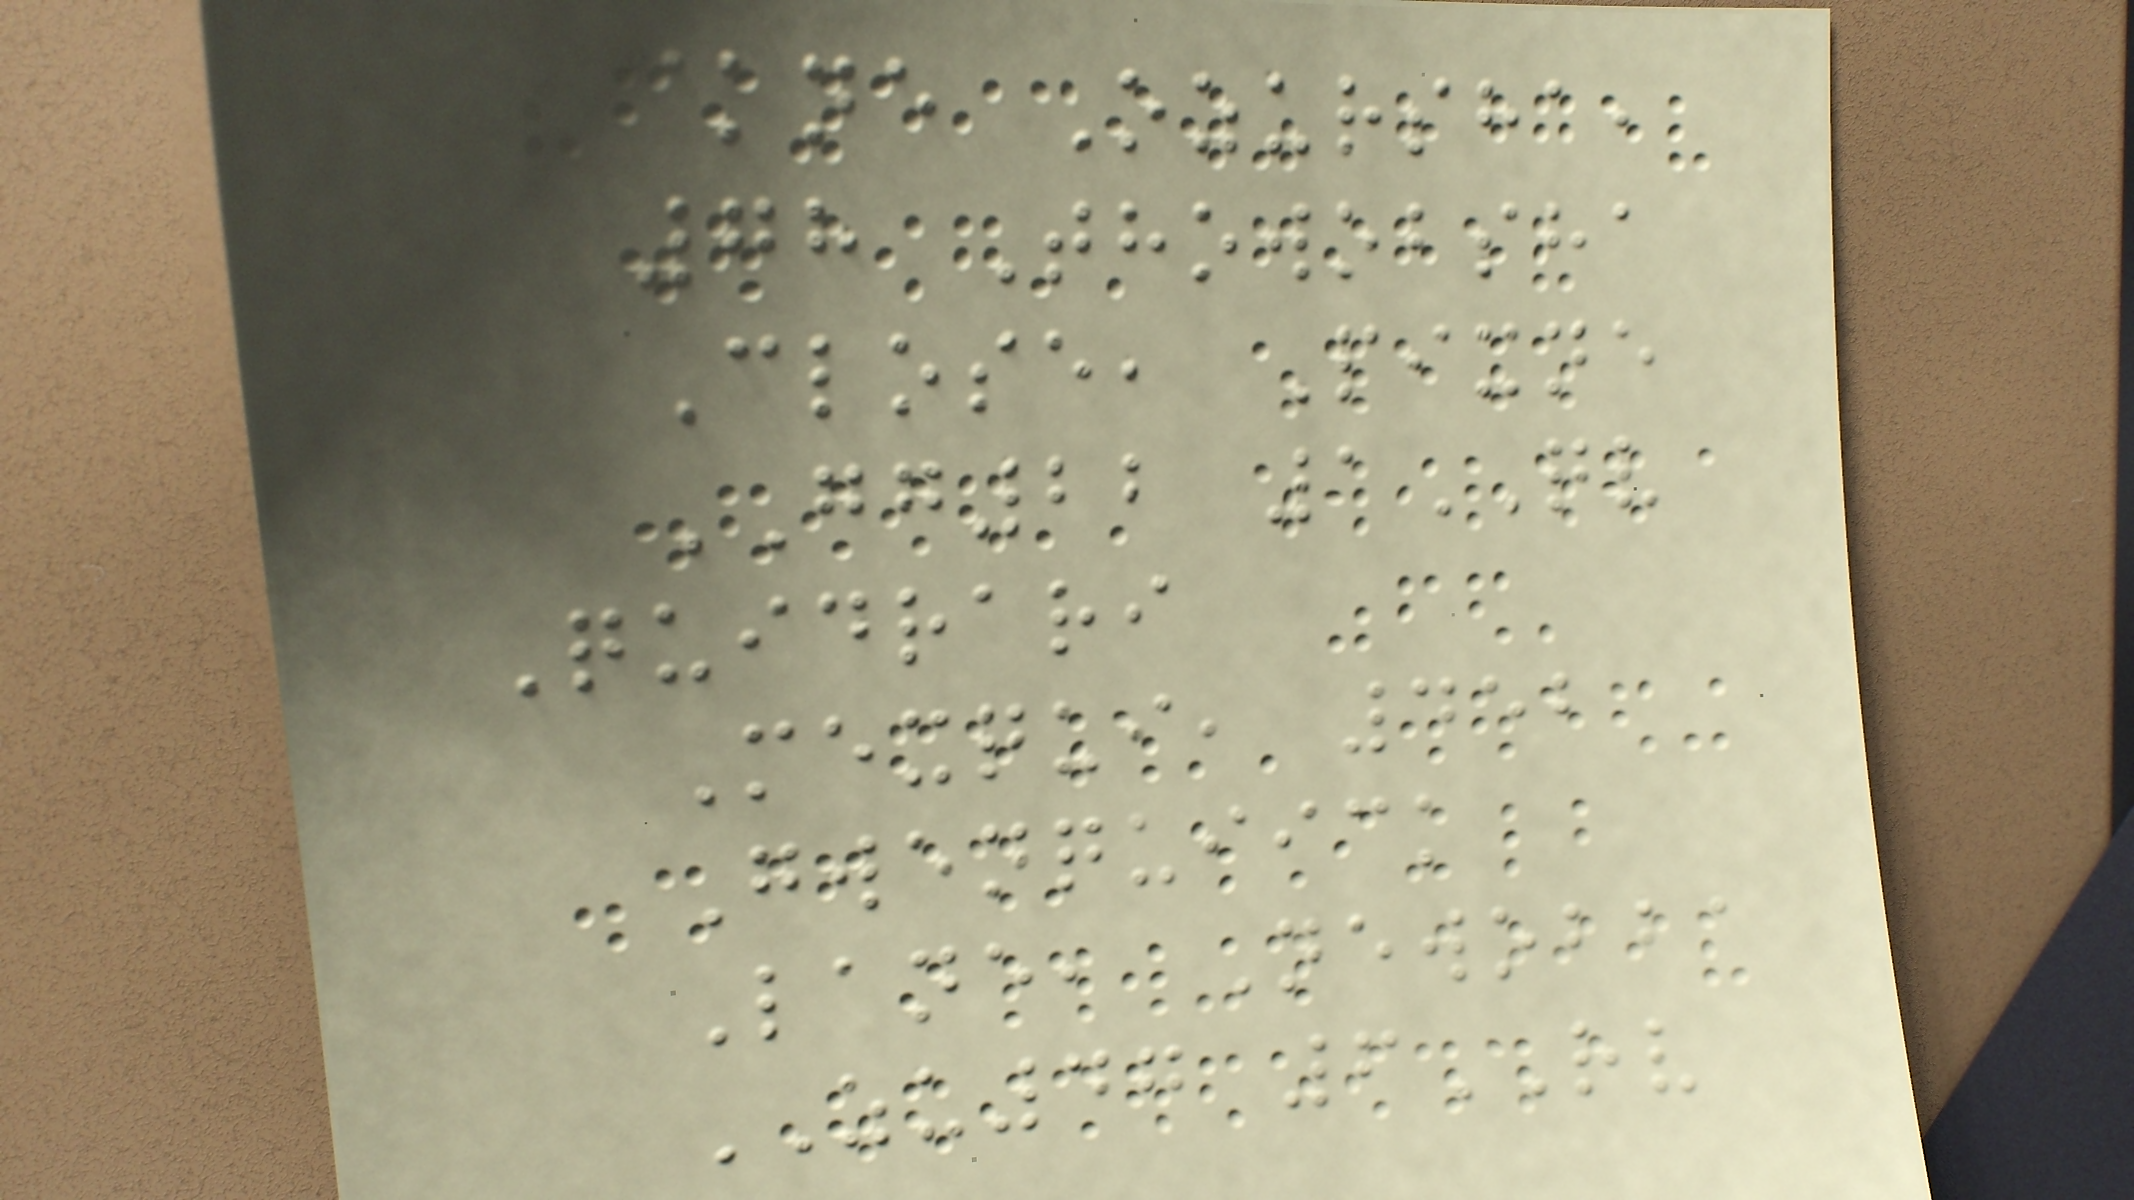Ickne Ozursha,
78 Thowobsha
Close, Pixne
GG22 1QV
Quidrari
Mexqui, 452
Gwenquiick
Lane, Newobba
ZU47 6RV
